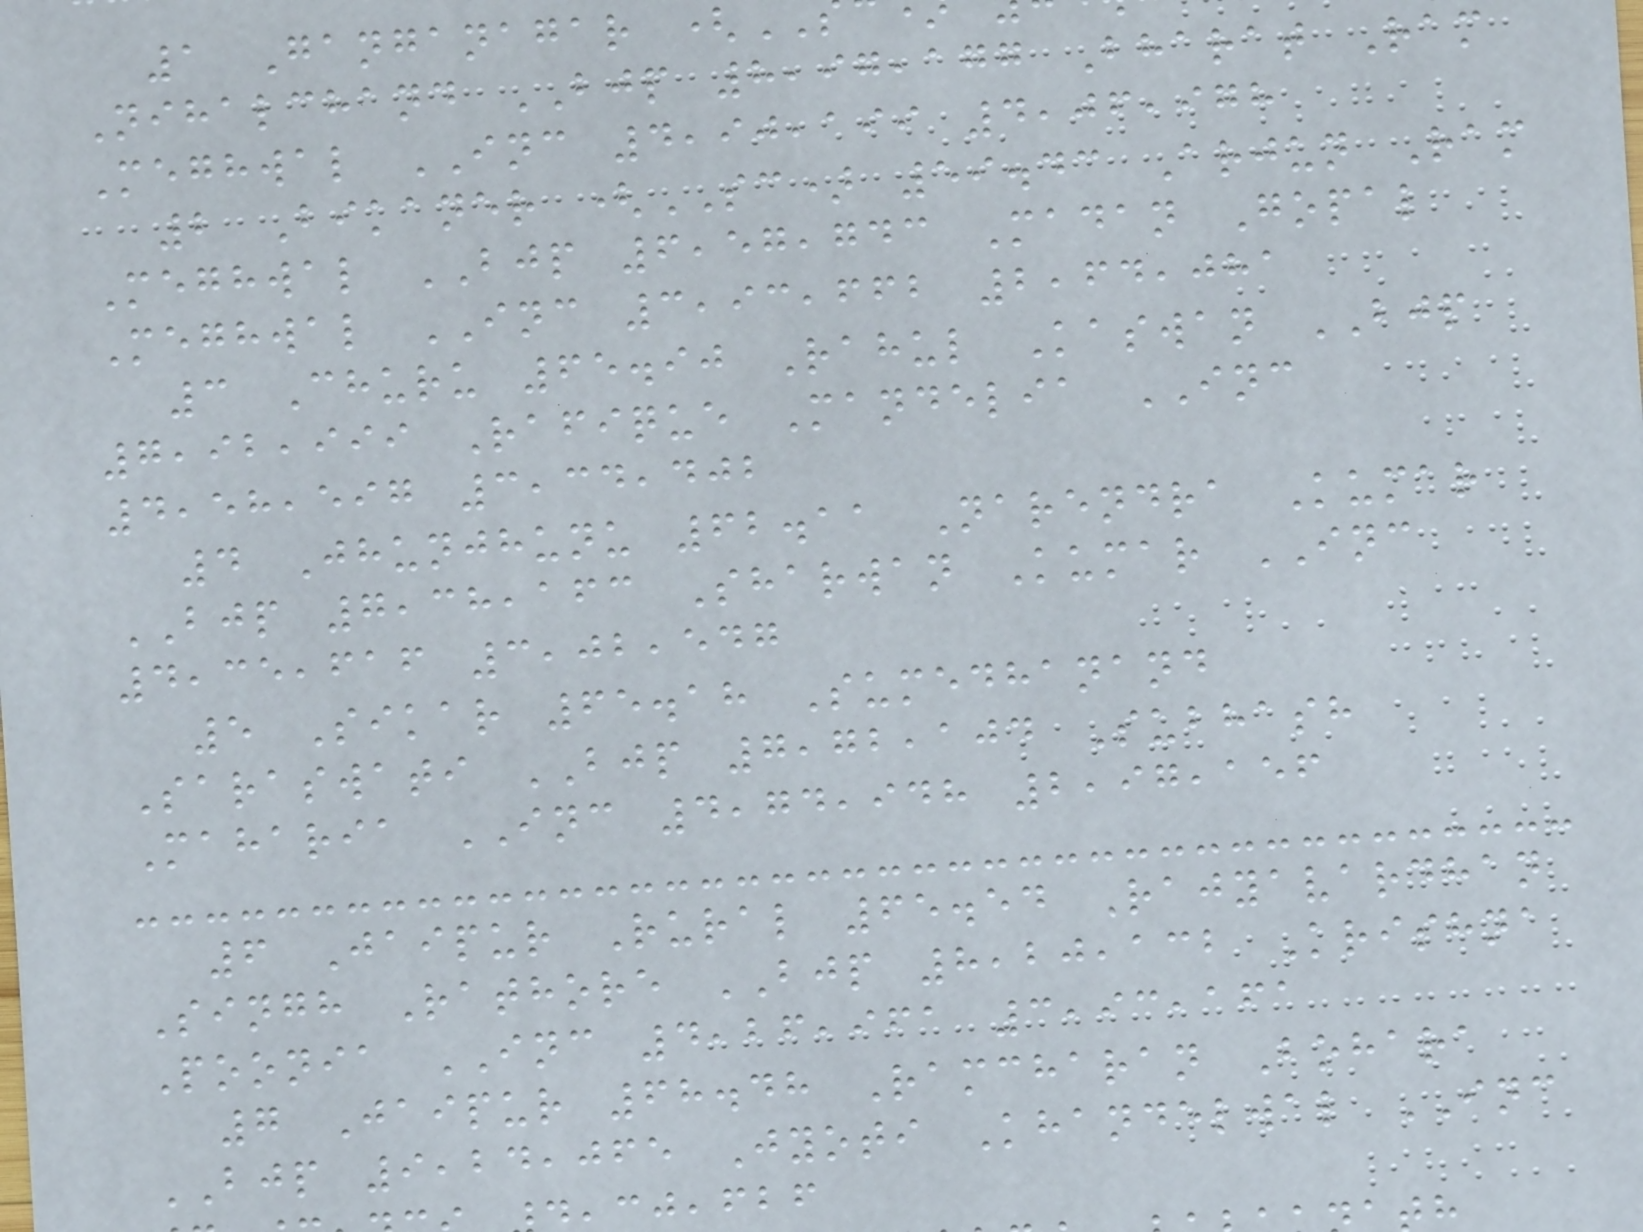1 Ganganagar (
Nihalchand BJP 8,97,177 Bharat Ram
Meghwal INC 4,90,199 4,06,978
2 Bikaner (SC) 59.43 Arjun Ram
Meghwal BJP 6,57,743 Madan Gopal
Meghwal INC 3,93,662 2,64,081
3 Churu 65.90 Rahul Kaswan BJP
7,92,999 Rafique Mandelia INC
4,58,597 3,34,402
4 Jhunjhunu 62.11 Narendra Kumar
BJP 7,38,163 Sharwan Kumar INC
4,35,616 3,02,547
5 Sikar 65.18 Sumedhanand
Saraswati BJP 7,72,104 Subhash
Maharia INC 4,74,948 2,97,156
6 Jaipur Rural 65.54 Rajyavardhan
Singh Rathore BJP 8,20,132 Krishna
Poonia INC 4,26,961 3,93,161
7 Jaipur 68.48 Ramcharan Bohara
BJP 9,24,065 Jyoti Khandelwal INC
